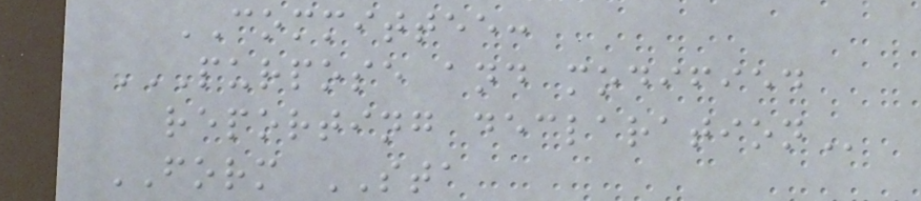COMMITTEE:
PURPOSE AND MODIFIED
REPORTING DECLARATION
FORM STA
